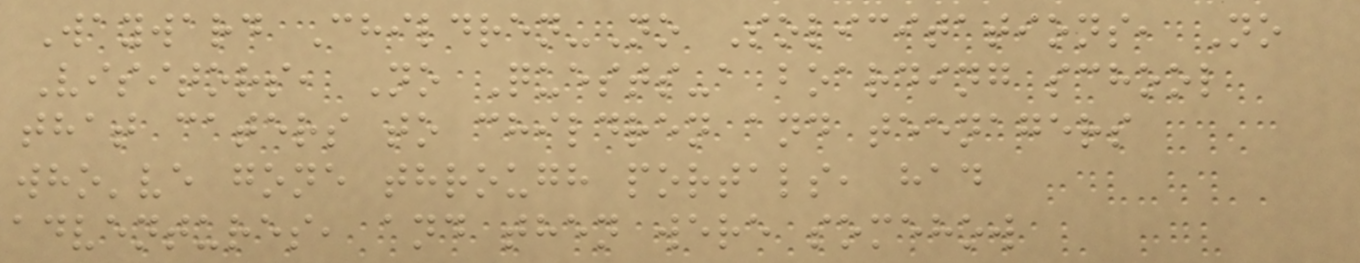Wayward Children-No Solicitations, No
Visitors, No Quests-a boarding school
that caters to children and teenagers
who've gone through portals, had
adventures, and then were somehow
